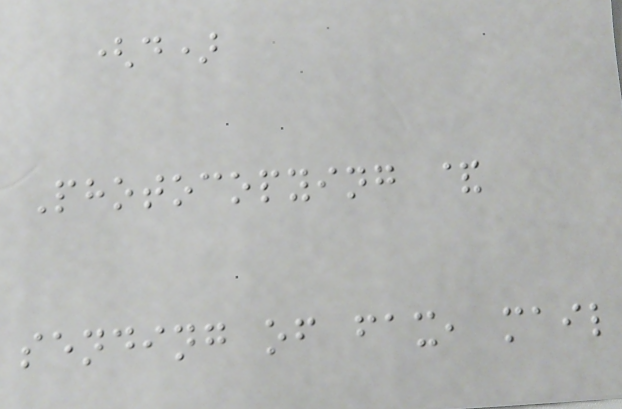(d)
Photocopying &
sending of fax, mail
